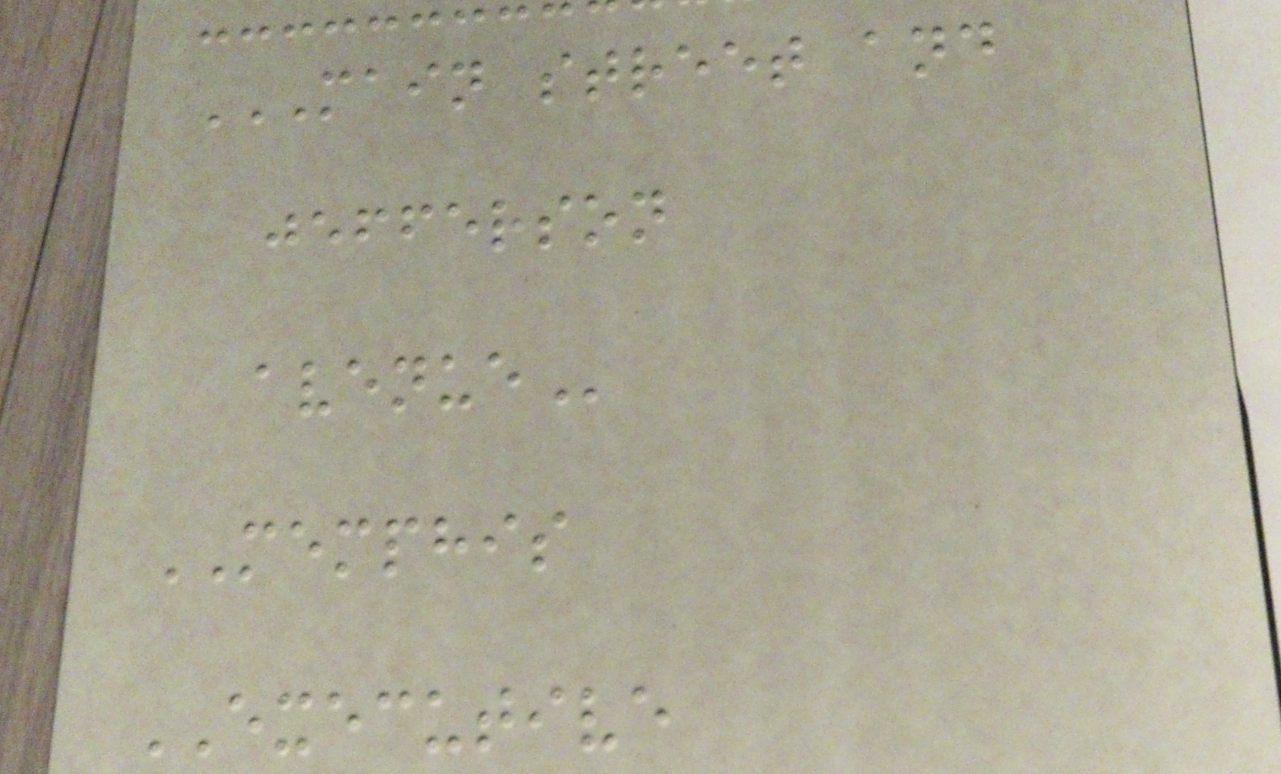MAIN STREET AND
JEFFERSON
AVENUE
MEMPHIS
EXECUTIVE
